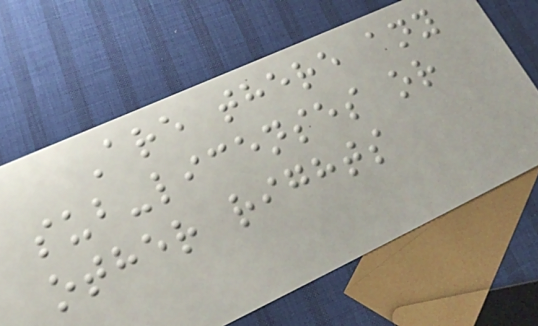Are there any
sub-licenses or
other rights
